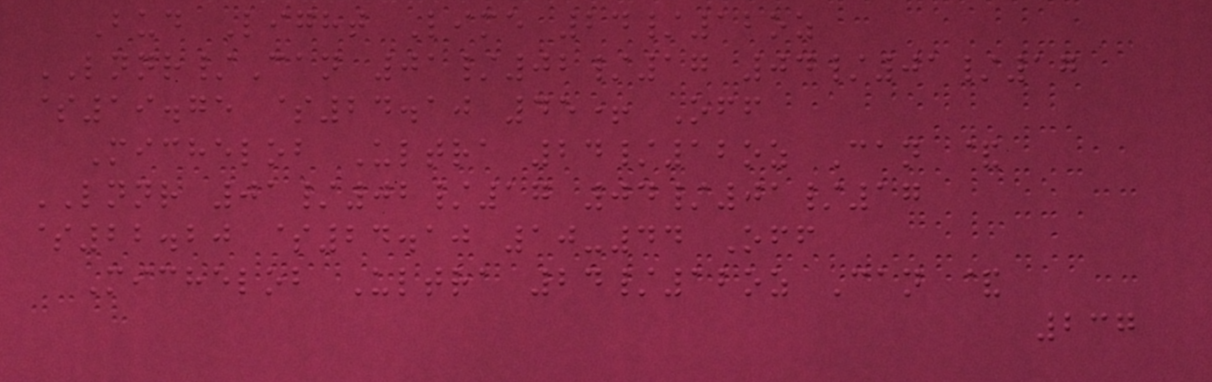Bud Light Lime 24/12oz
LNNR/Can 01/02/17 04/01/17
$19.75 $24.10 45+ Off
Michelob Ultra 24/12oz Can &
LNNR 01/02/17 04/01/17
$22.20 $24.10 10-44 Off
Michelob Ultra 24/12oz Can &
237
